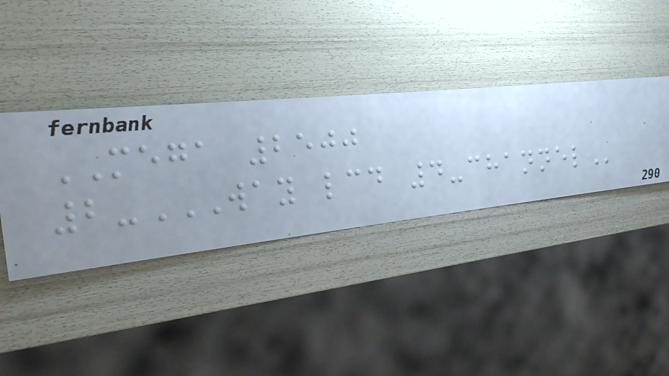MEGA 2500
2-WAY LCD 4-CHANNEL
